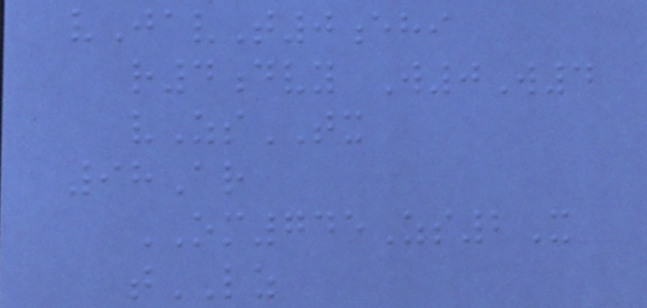vJavT0ehi
r4dvy W0W4
vZsTX
98Ar
OM745Zs2X
tLZ
